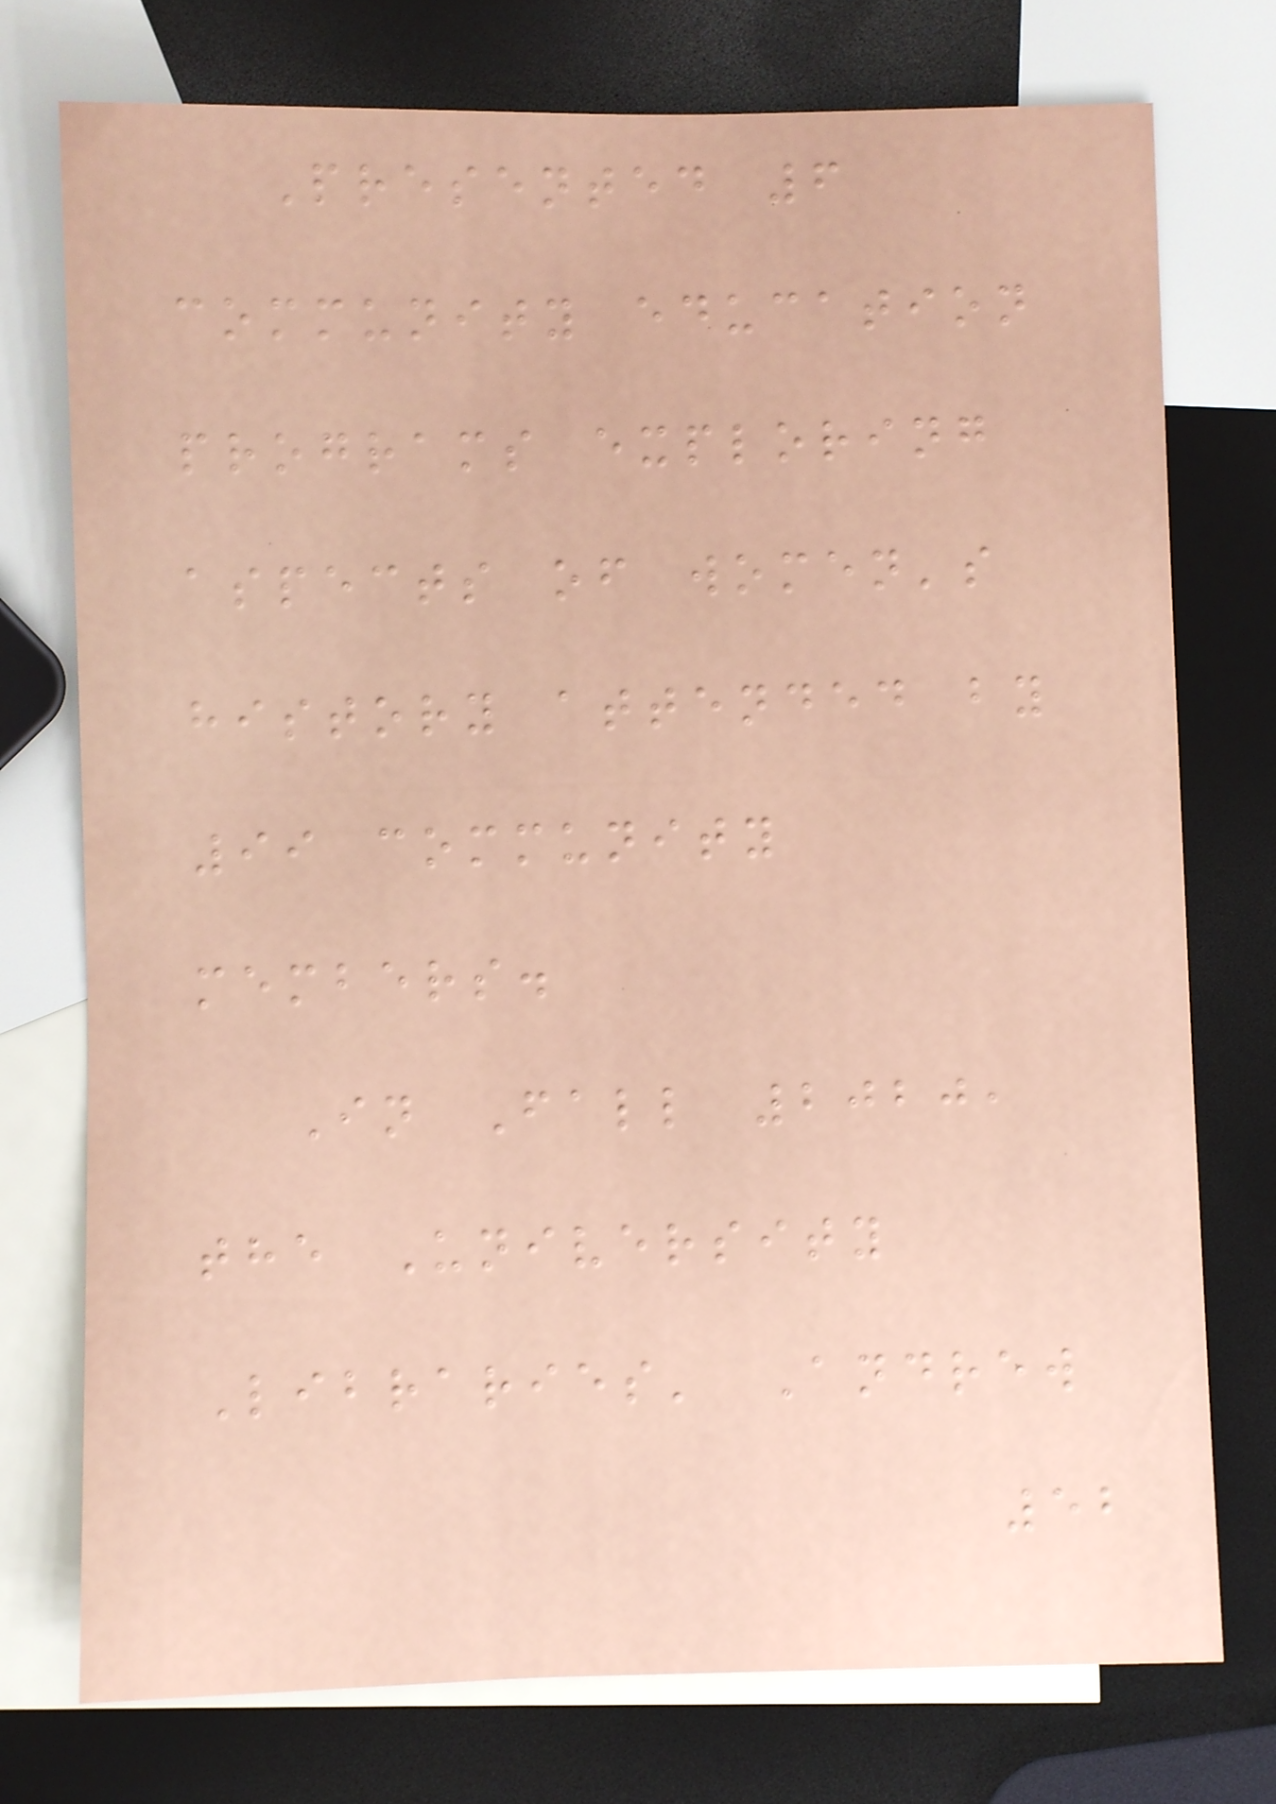Presented 6
community education
programs exploring
aspects of women's
history attended by
99 community
members.
In Fall 2020,
the University
Libraries' Andrew
52
